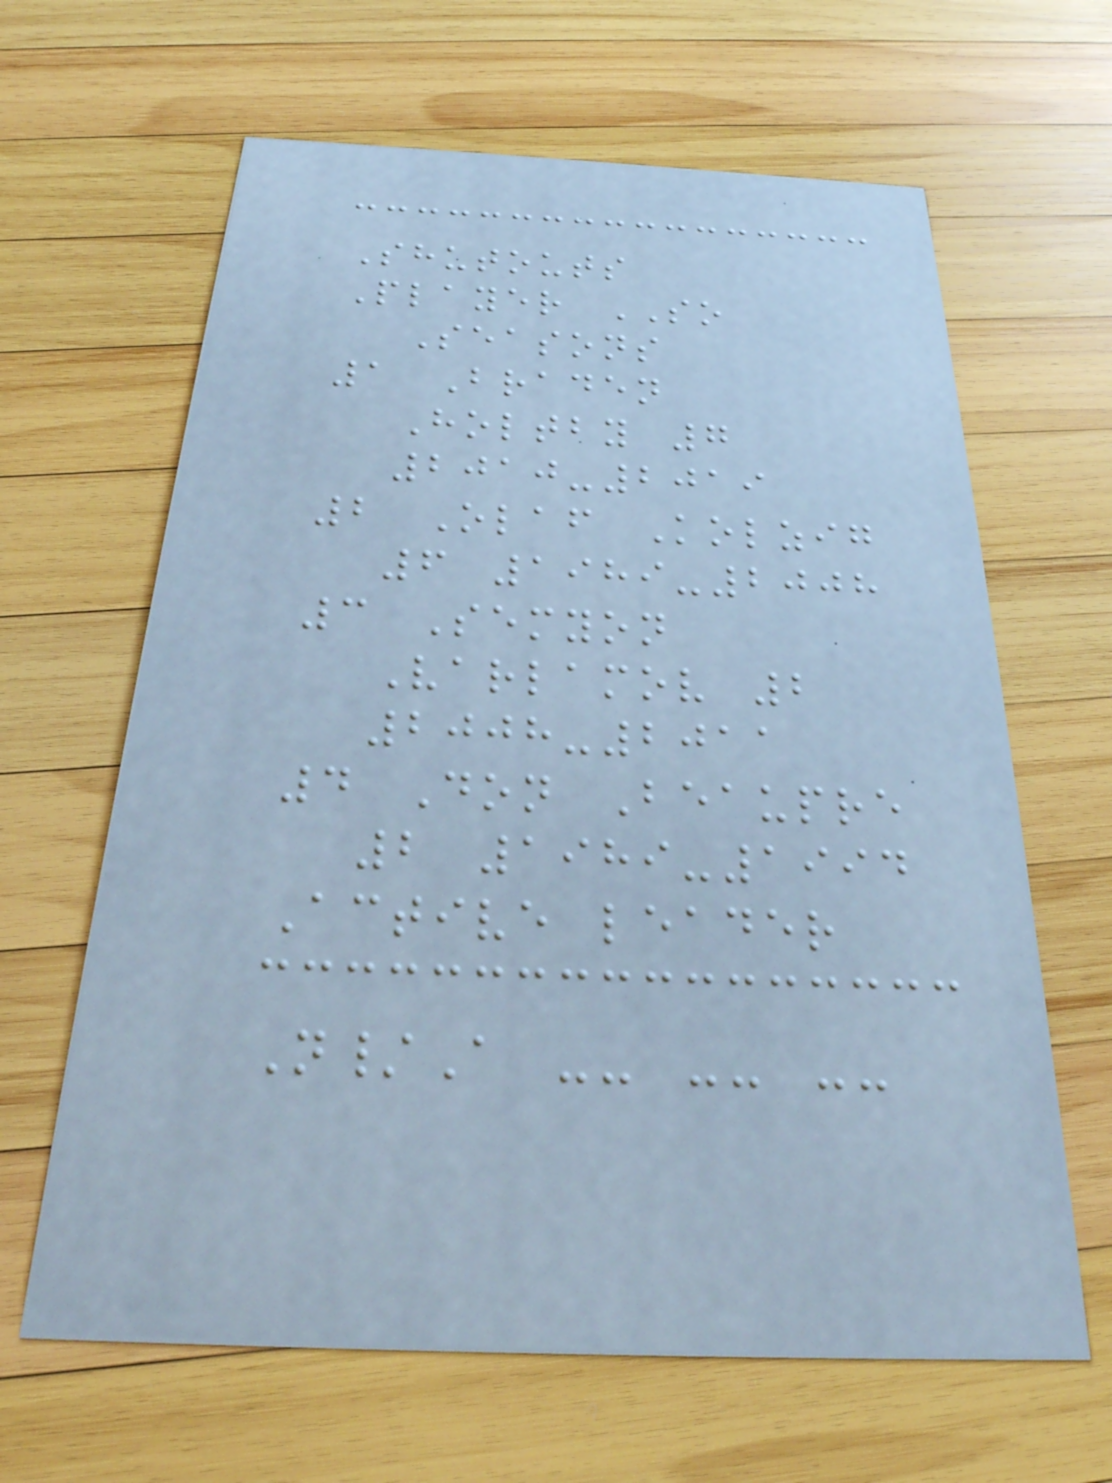Shutouts
Player SO
Seasons
1 Braden
Holtby 7
2010-2019
2 Olaf Kolzig
6 1989-2008
3 Semyon
Varlamov 2
2008-2011
4 Don Beaupre
2 1989-1994
Active leader
N/A -- -- --
